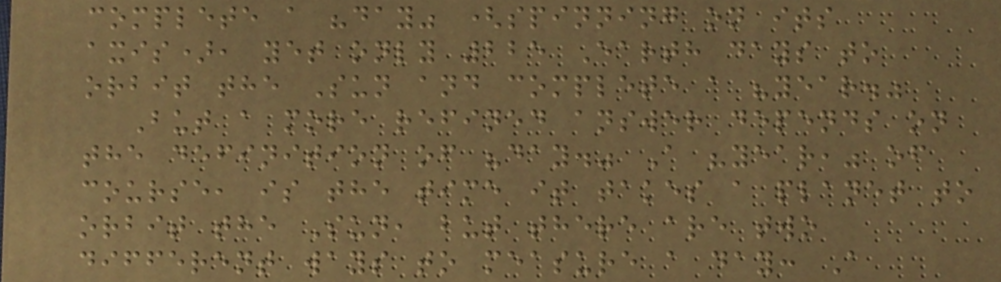complete a "day" (spinning on its
axis), yet only 225 Earth days to
orbit the Sun and complete a "year."
But a more refined answer depends on
the definition of "day." A "year," of
course, is the time it takes a planet to
orbit the Sun, but there are two
different ways to measure a day: A
